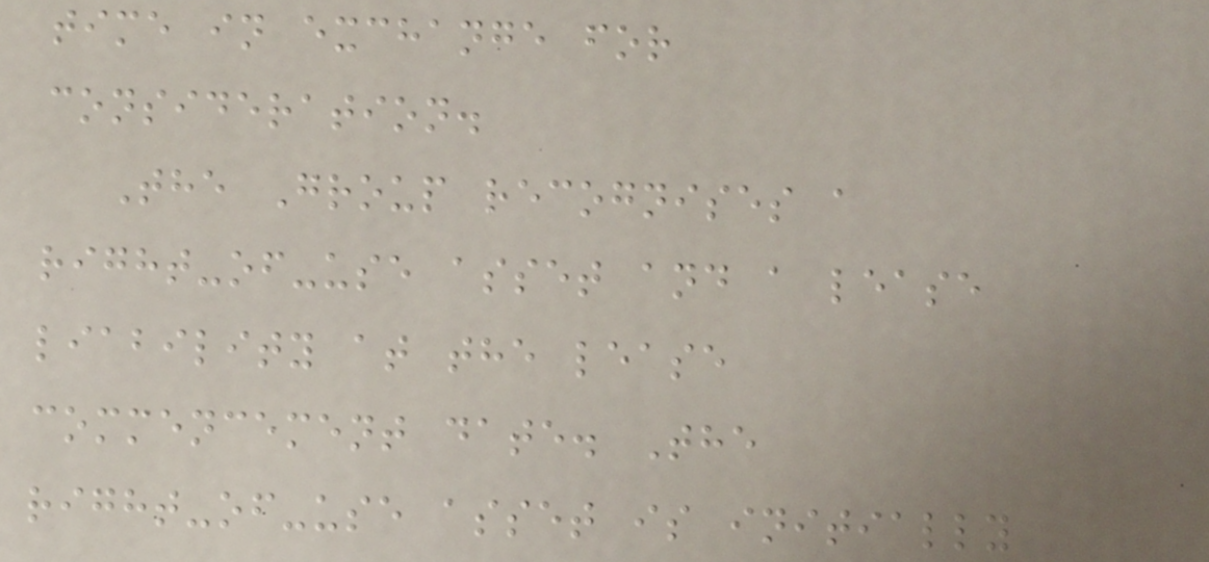time in exchange for
consideration.
The Group recognises a
right-of-use asset and a lease
liability at the lease
commencement date. The
right-of-use asset is initially
